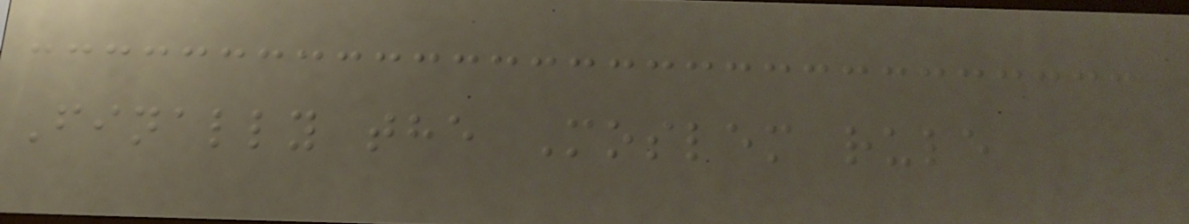Finally the Moslem rule
